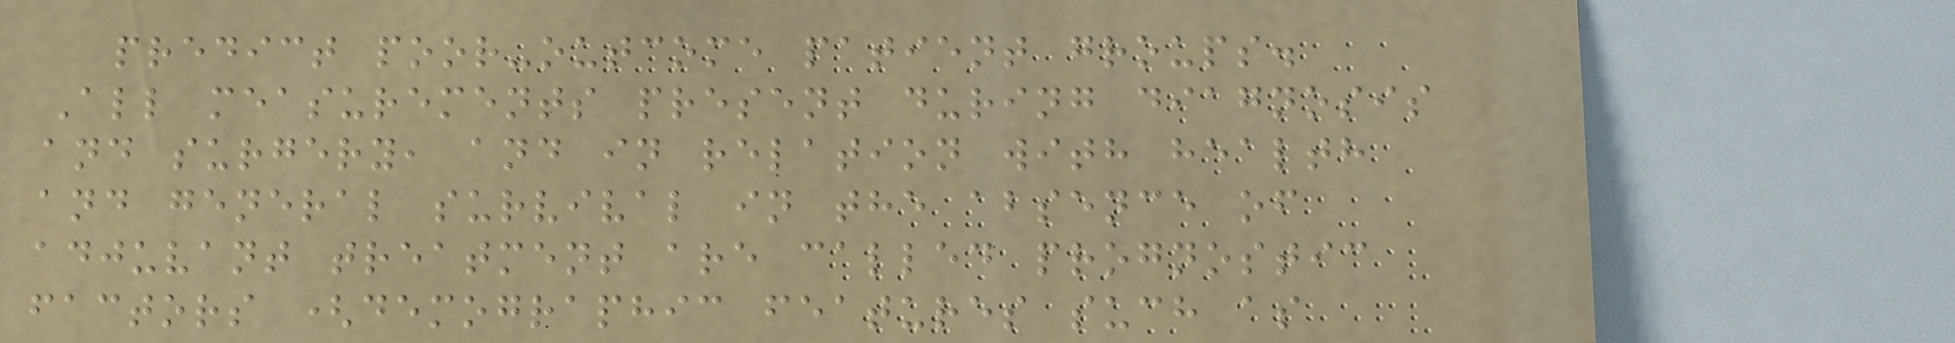predict poor-outcome patient groups.
All measurements present during diagnosis
and surgery, and in relation with health
and general survival in the absence of
adjuvant treatment are called prognostic
factors (demographic features such as
